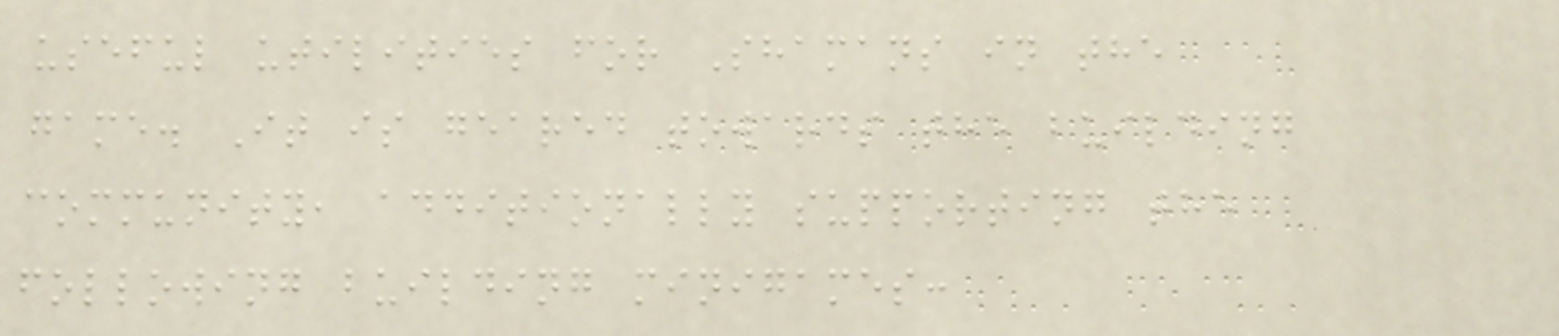useful utilities for Shamans in the
game. It is geared towards the building
community, additionally supporting the
following building minigames:
